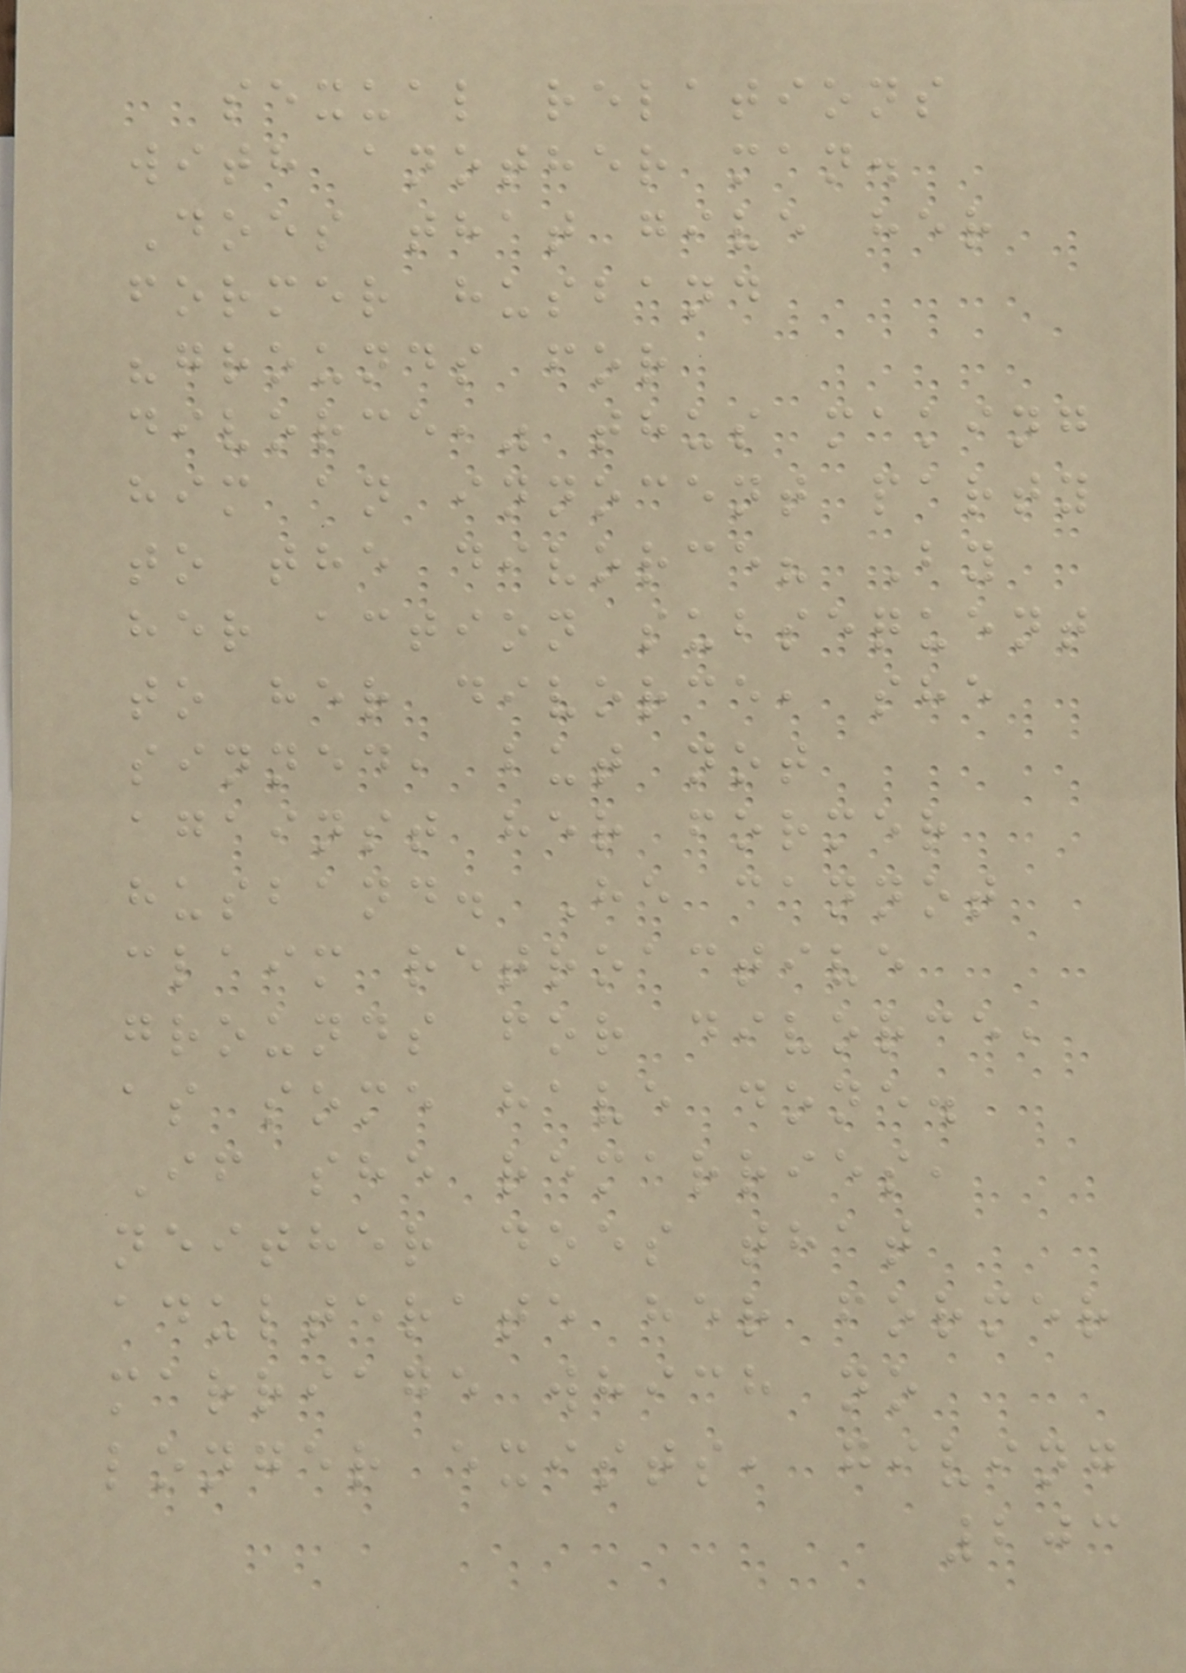sexual relations
with another man.
Does that give her
former husband
"grounds for
divorce," thus making
him an innocent party
to the divorce? By
her action subsequent
to her divorce, she
sinned, but not
against her former
husband. He cannot
claim retroactive
grounds for divorce,
as some have done.
If she remarries,
neither does that
adulterate her former
marriage which no
longer exists, giving
203
